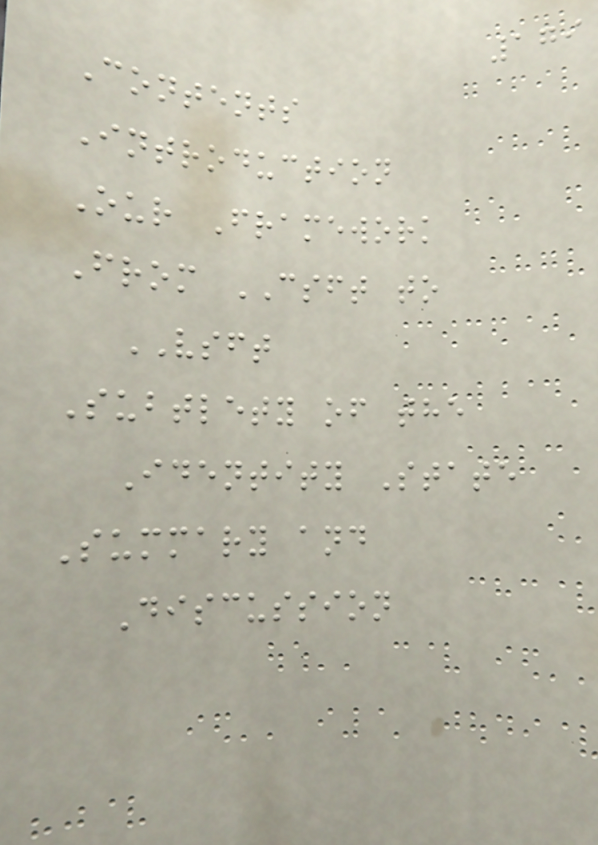179
Contents
Introduction
Our Framework
From CSFT to
VSFT
Subtlety of the
Identity State
Summary and
Discussion
